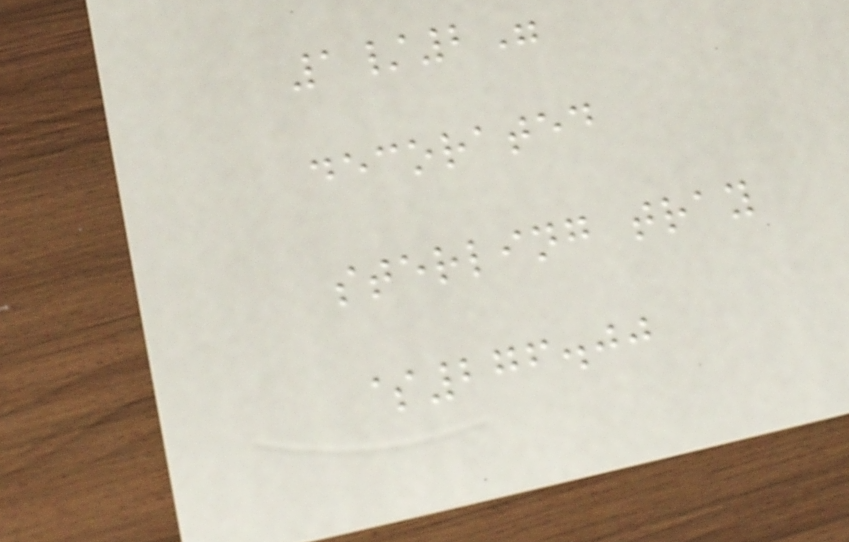1/2"
decorated
sterling tray
$276.00
